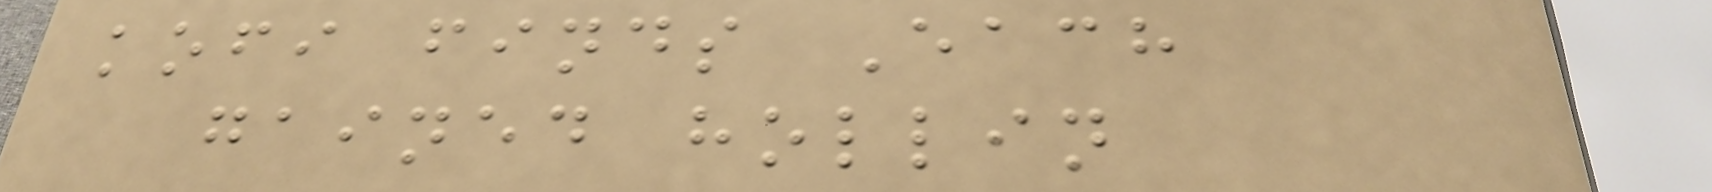kofi finds Each
gained hollin
